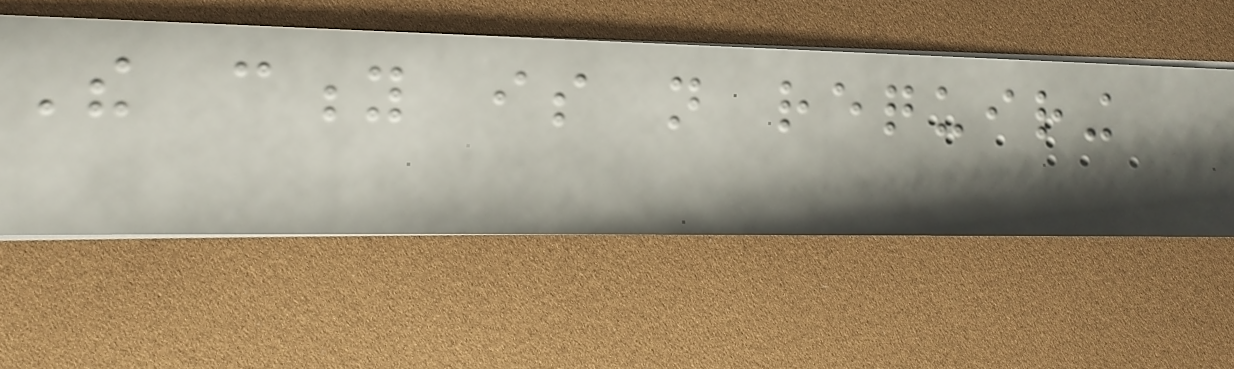The city is not requiring
